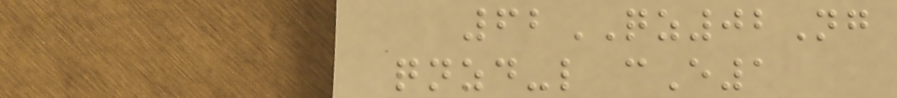62QZ02Ng
qnzd-l cE1
